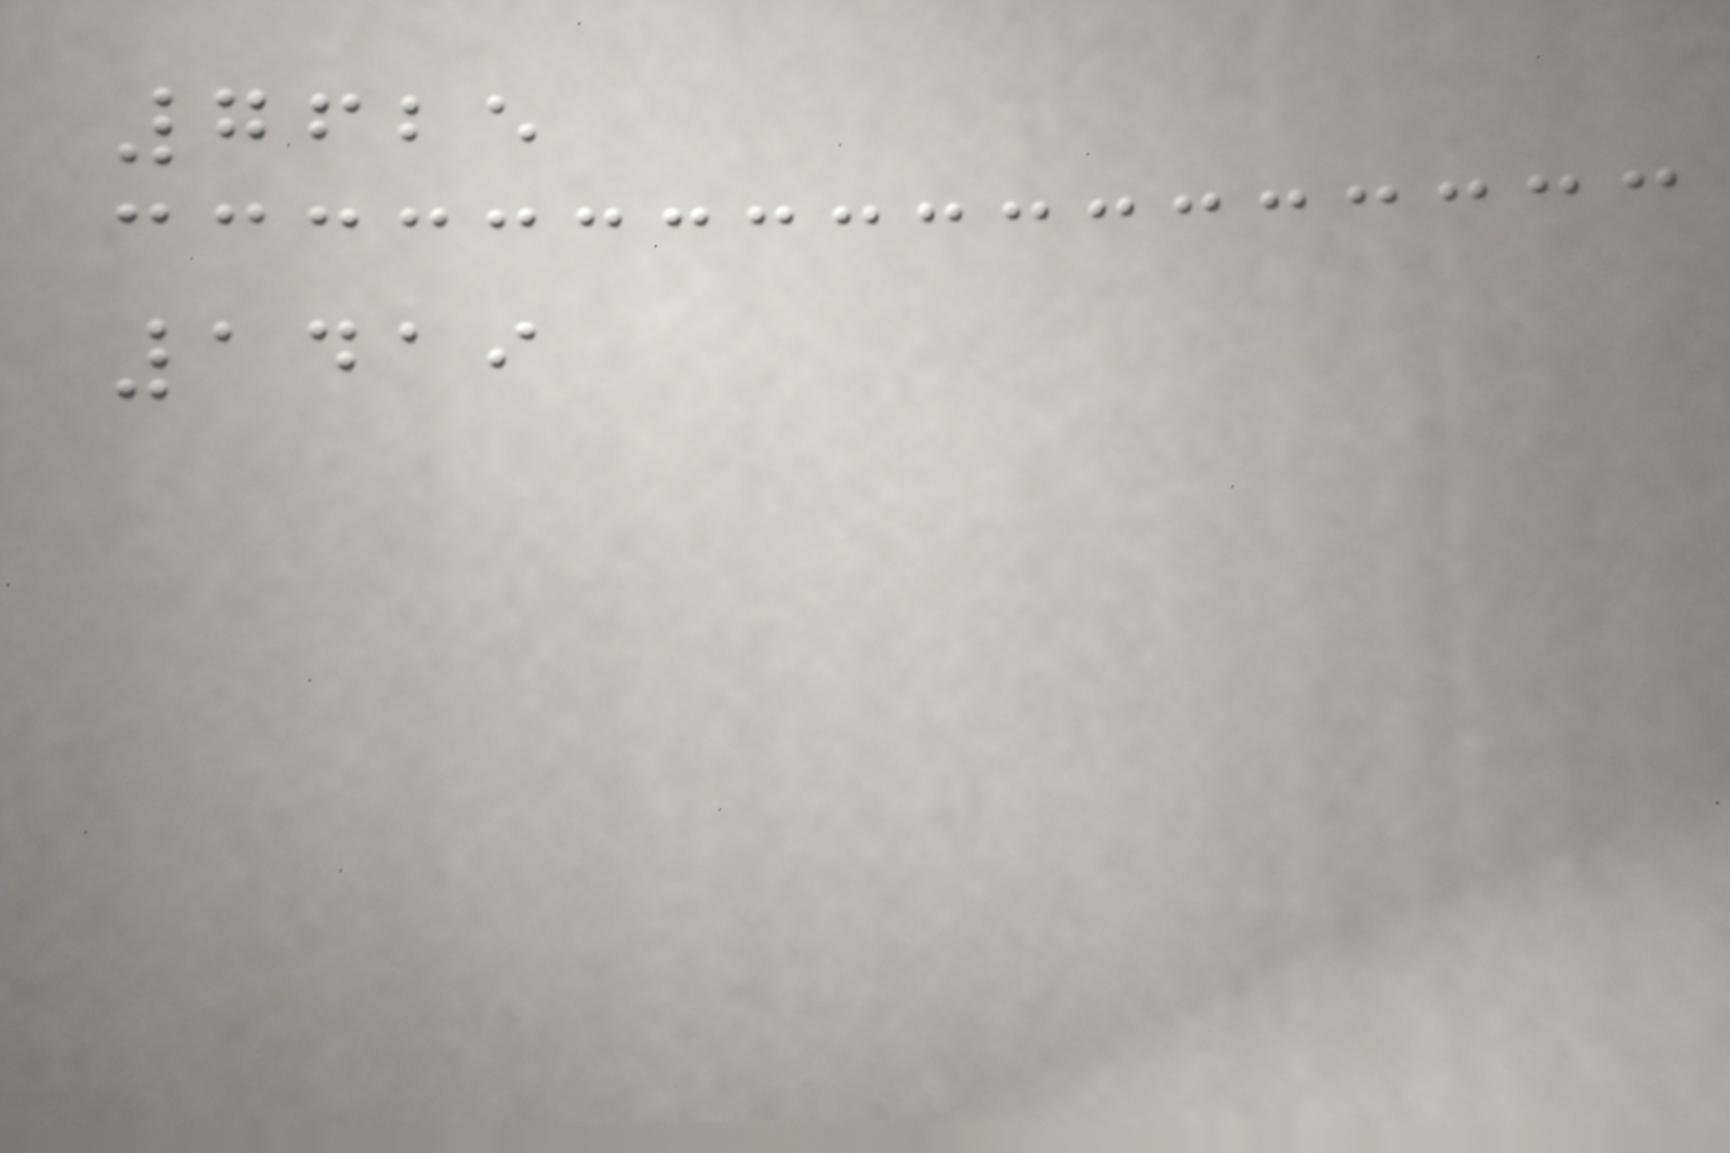7625
1419
